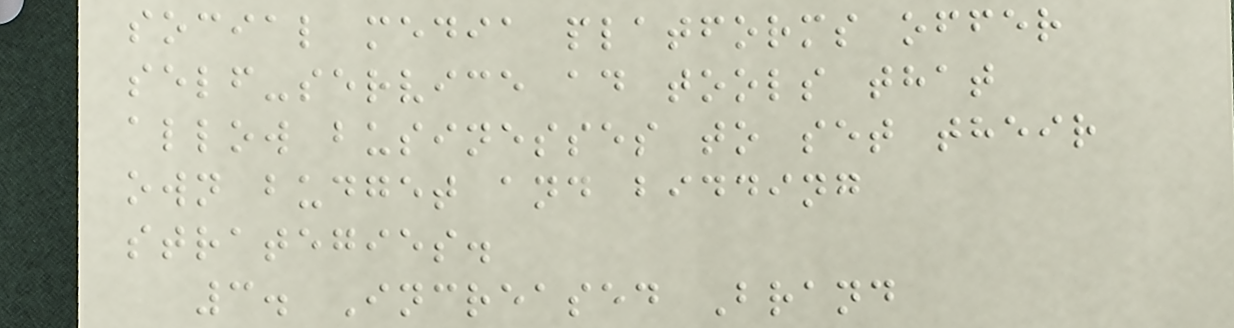social media platforms offer
self-service ad tools that
allow businesses to set their
own budget and bidding
strategies.
3. Increased Brand
